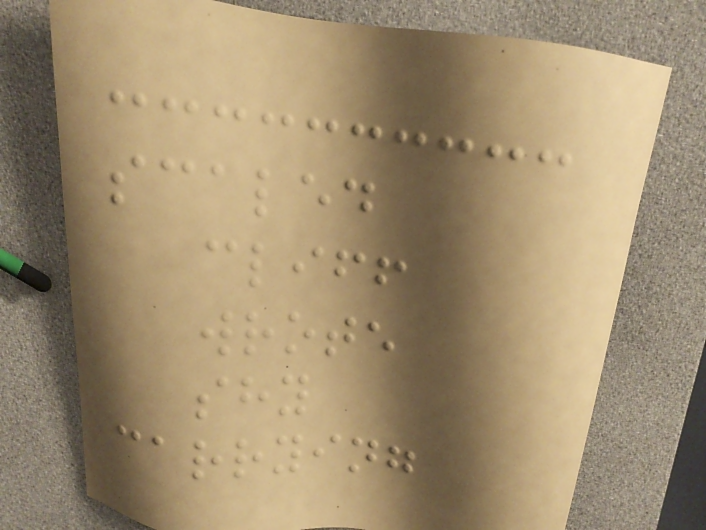scaled
cliff
wrote
shy
carrying
